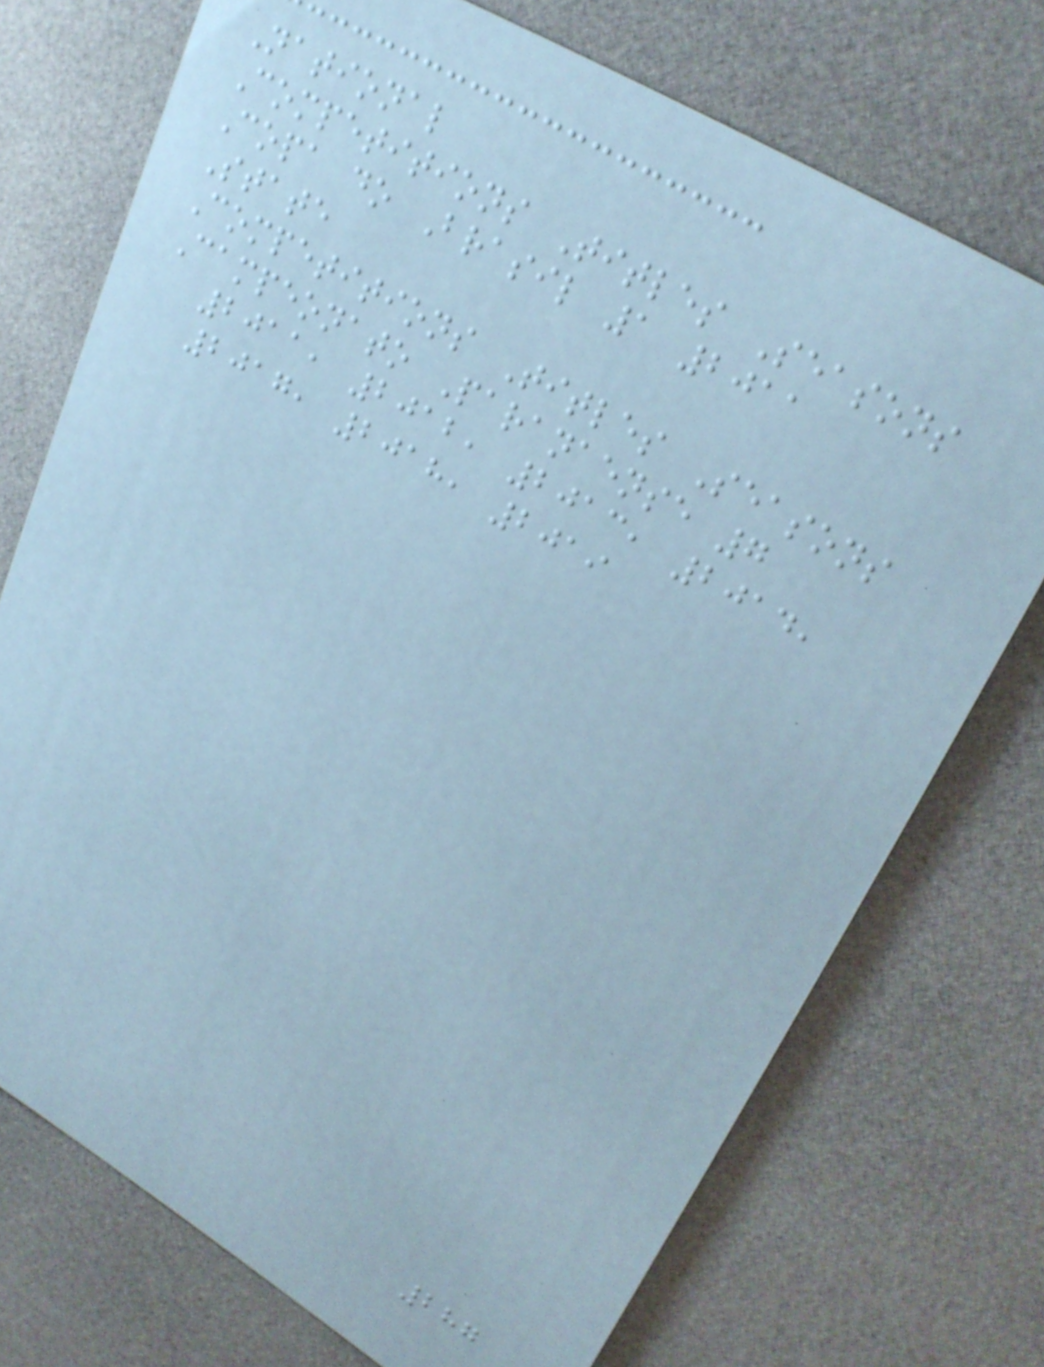National
Competitions Titles Seasons
Copa do Brasil 1 2011
State
Competitions Titles Seasons
Campeonato Paranaense 7
2011, 2012, 2013, 2014,
2017, 2018, 2019
287
